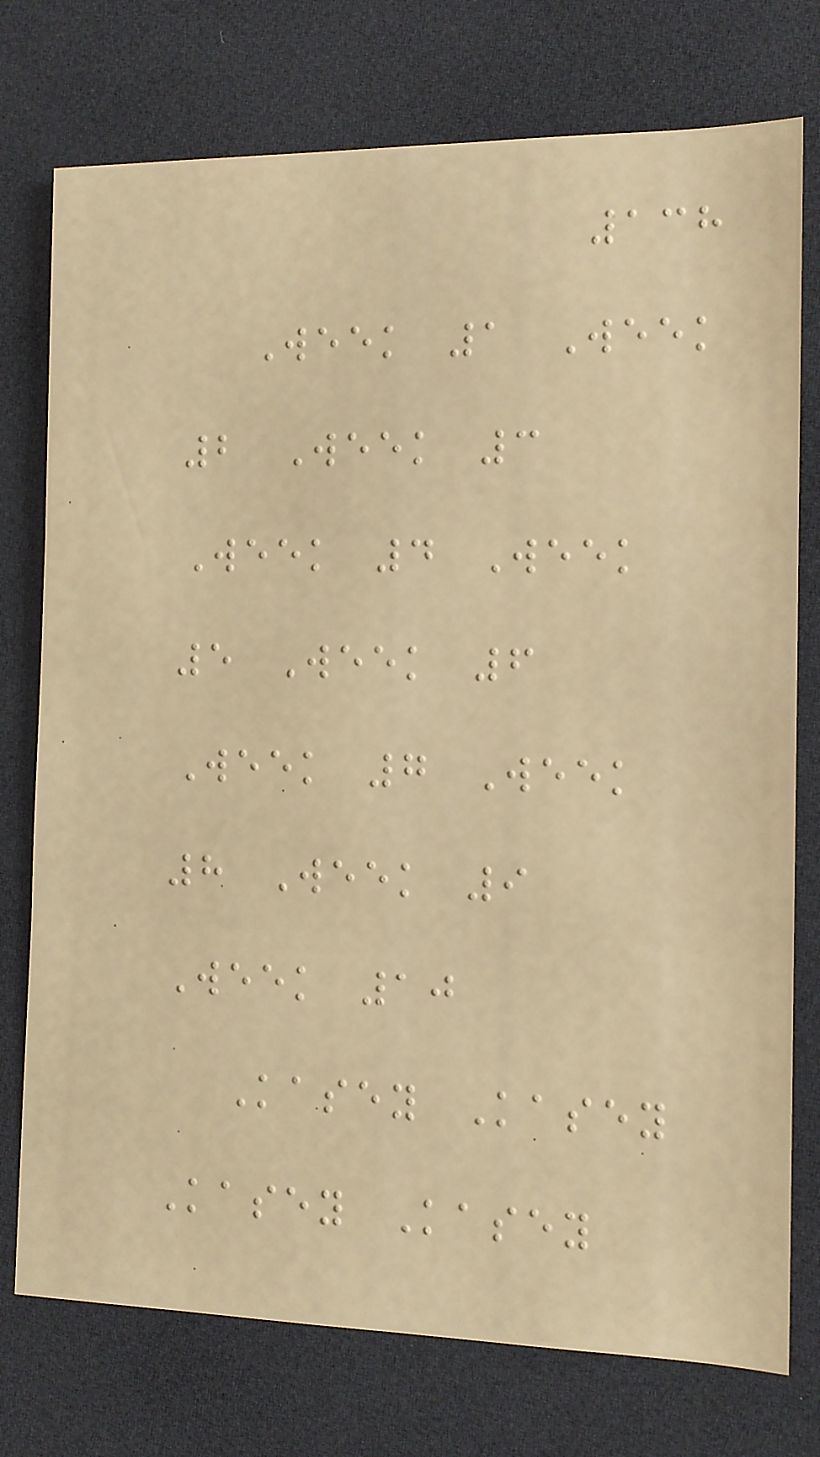138
Week 1 Week
2 Week 3
Week 4 Week
5 Week 6
Week 7 Week
8 Week 9
Week 10
Kasey Kasey
Kasey Kasey
